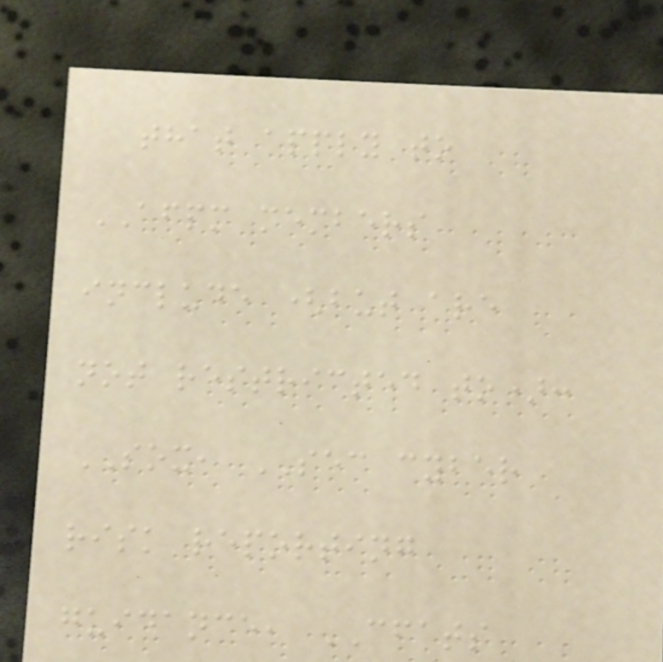that apply to
AFPM members
include (but are
not restricted to):
SOX, SEC cyber
risk reporting
guidance, CFATS
